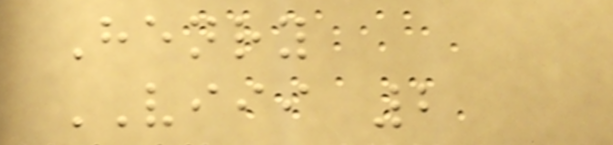Henry
VIII 2
